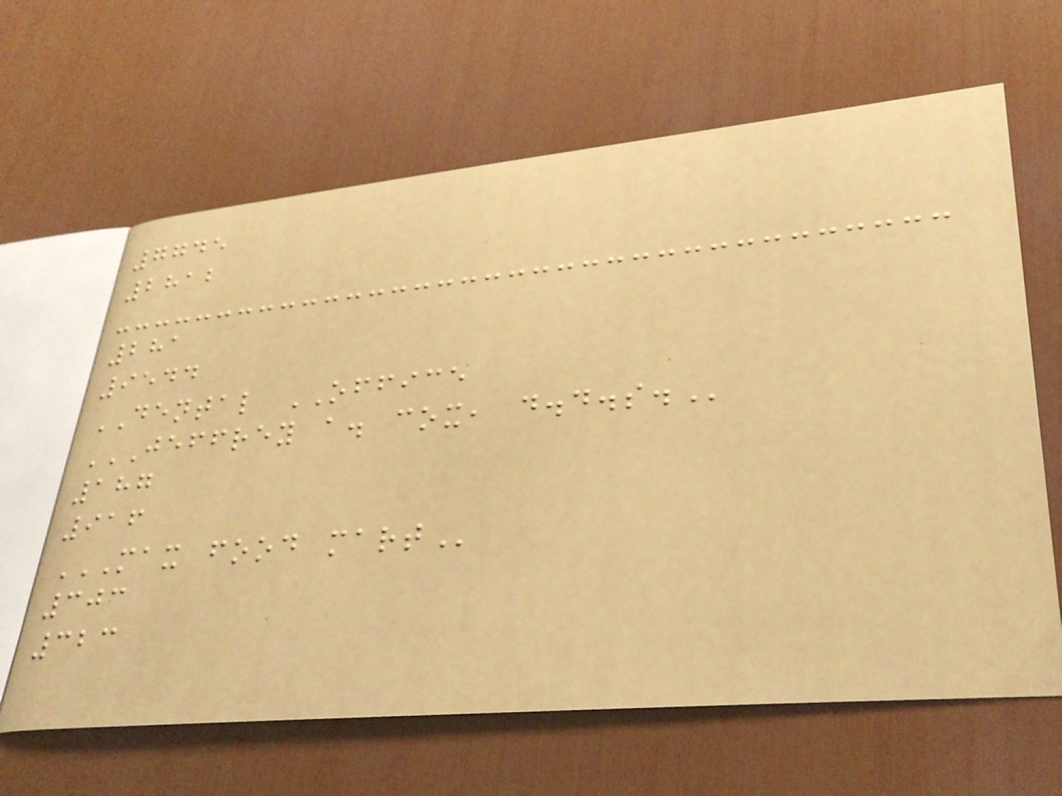7745
2812
281
9544
DENTAL OFFICE
JEFFREY A. COX, D.D.S.
187
916
MAX FOOD MART
303
323
